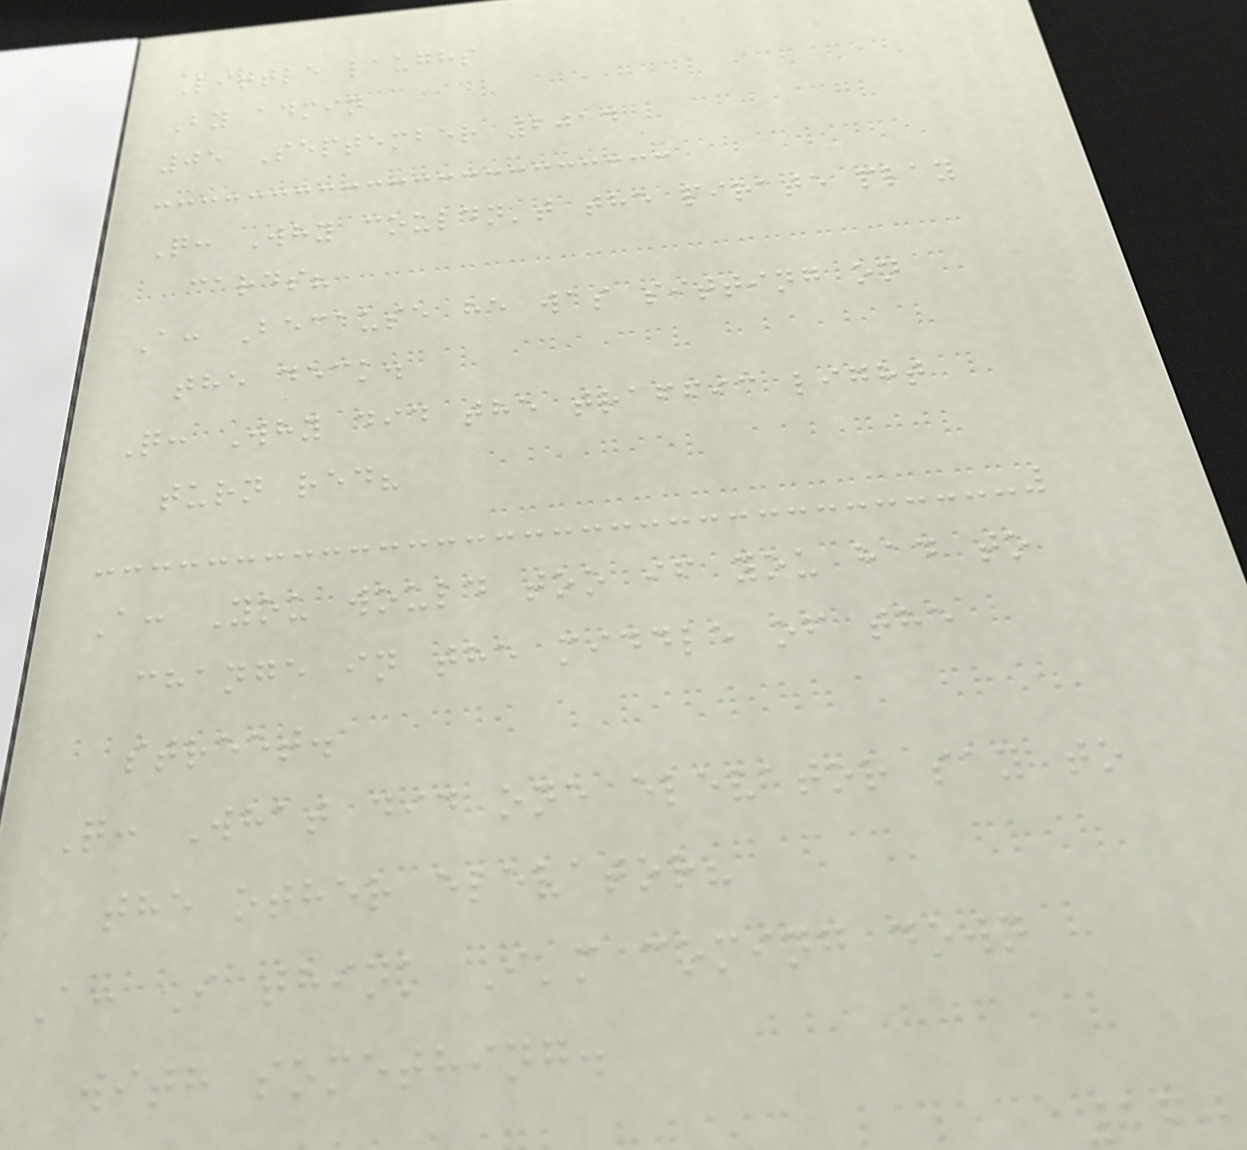Little laughs
By admin
05 September 2014
Q: Why couldn't the pirate play
cards?
A: Because he was sitting on
the deck.
Q: Why did the traffic light
turn red?
A: You would too if you had to
change in the middle of the
street.
Q: What did one elevator say to
the other elevator?
A: I think I'm coming down
with something.
160
